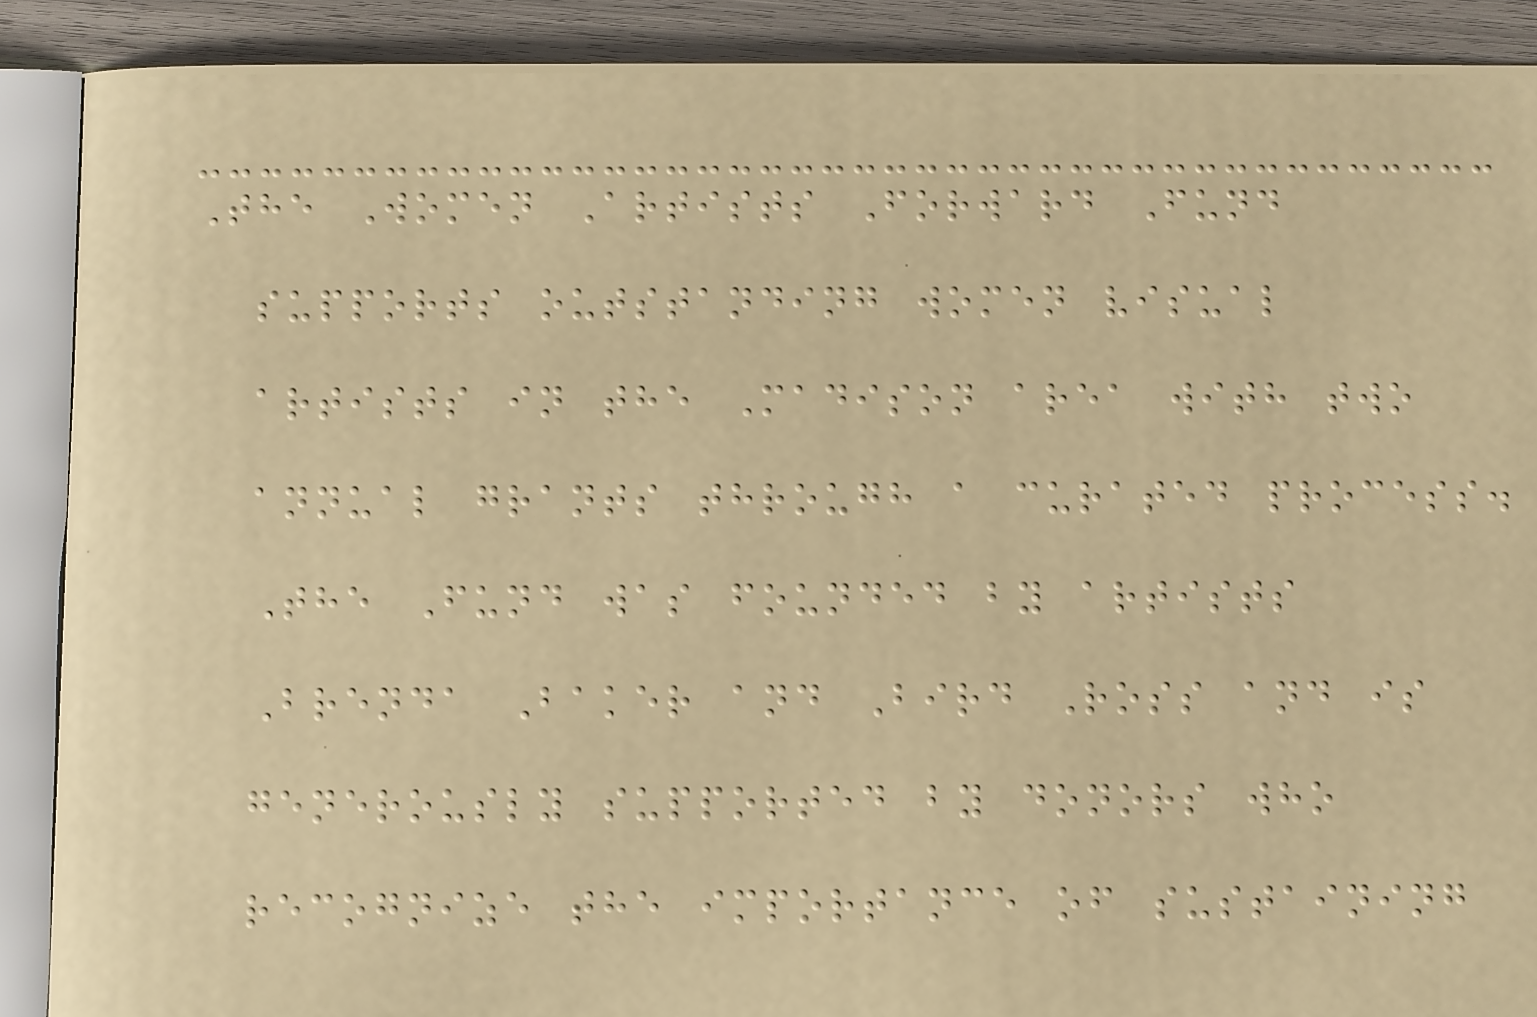The Women Artists Forward Fund
supports outstanding women visual
artists in the Madison area with two
annual grants through a curated process.
The Fund was founded by artists
Brenda Baker and Bird Ross and is
generously supported by donors who
recognize the importance of sustaining
